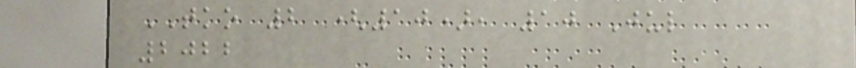TKO 2 (10), 10 Jul
2022
